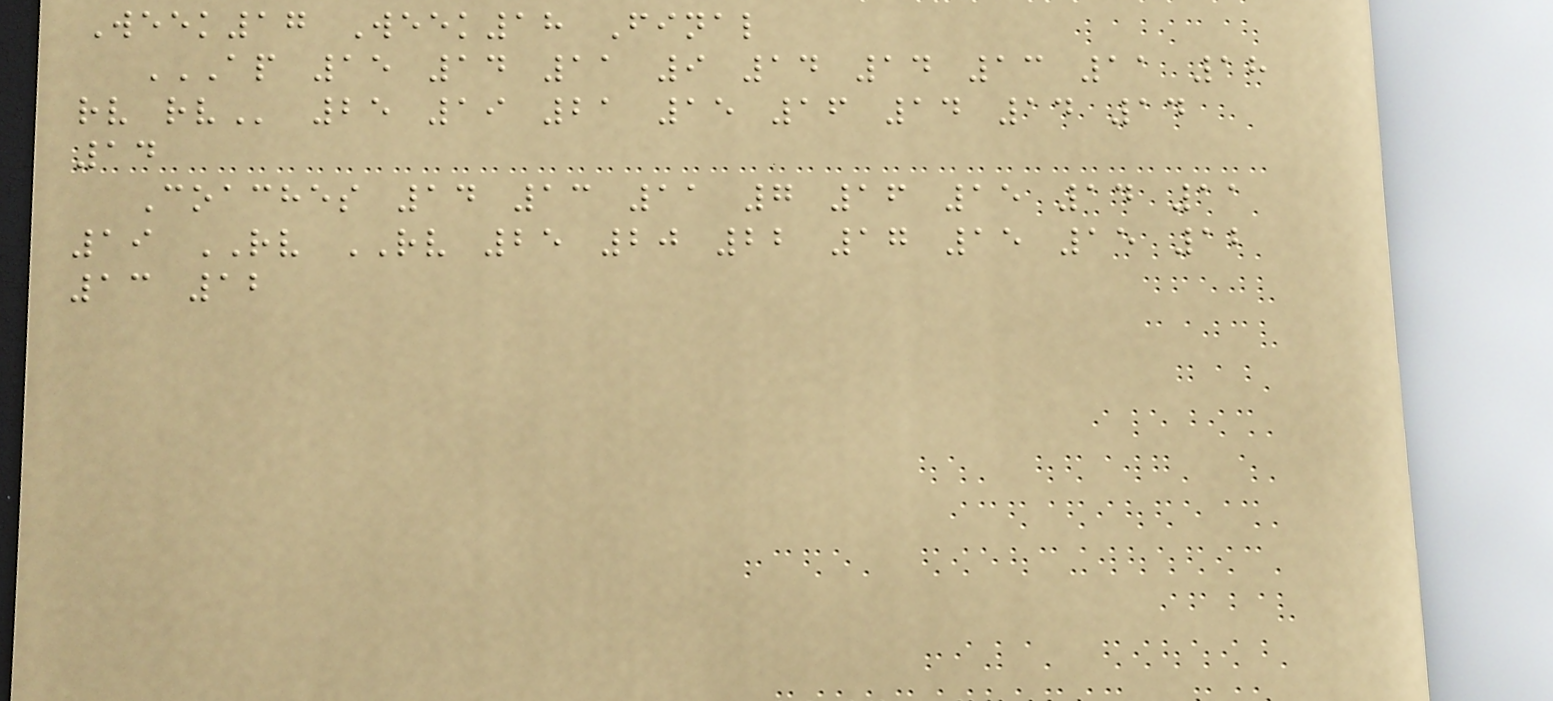Week17 Week18 Final
AP 15 14 11 9 14 14 13 11 18
RV RV 25 19 21 15 16 14 14 14
14
Coaches 14 13 11 7 16 15 14 11
19 RV RV 25 20 22 17 15 15 12
13 12
